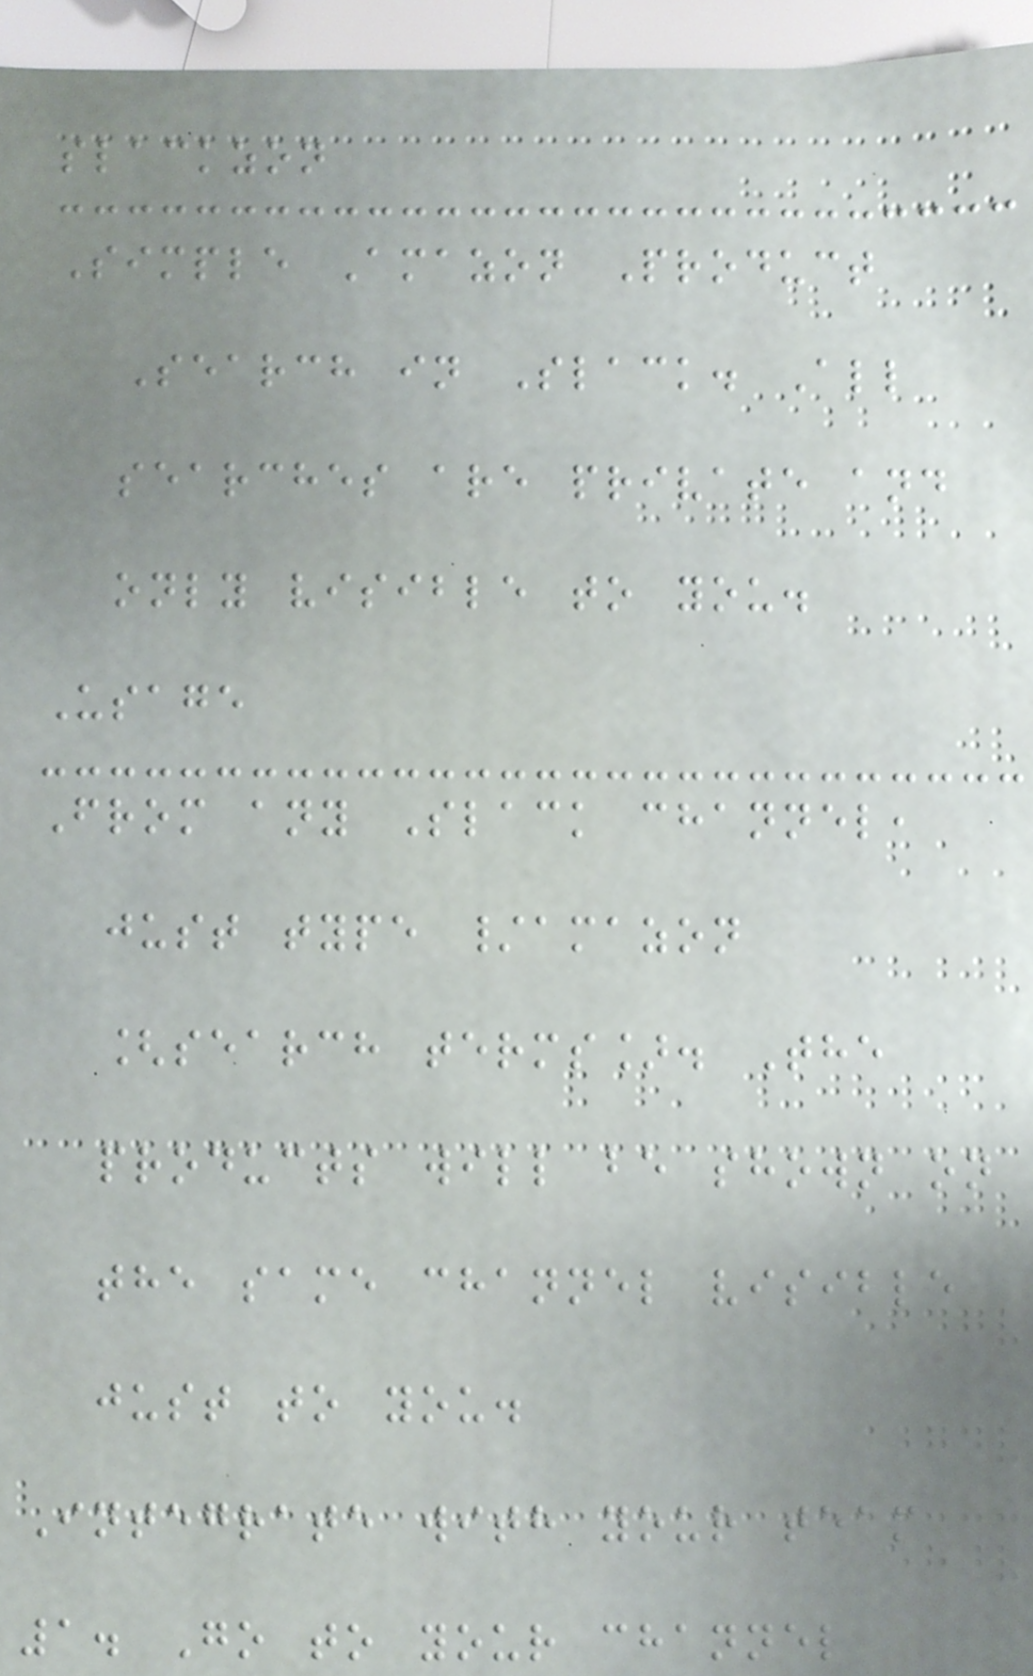slackzon
Simple Amazon Product
Search in Slack. All
searches are private and
only visible to you.
Usage
From any Slack channel,
just type /amazon
[search terms]. The
products will be shown on
the same channel visible
just to you.
Integrate with your team
1. Go to your channel
